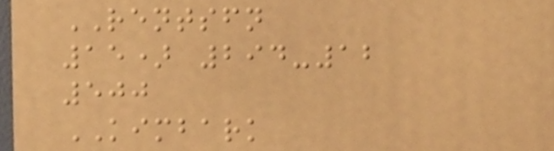RENTSFN
15) 294-12
500
KIMBARK
